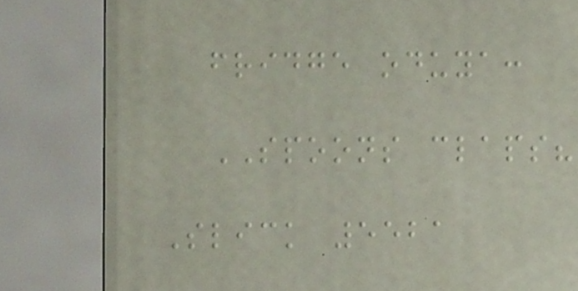fridge oduya:
SPOONS claps?
Slick 5521
